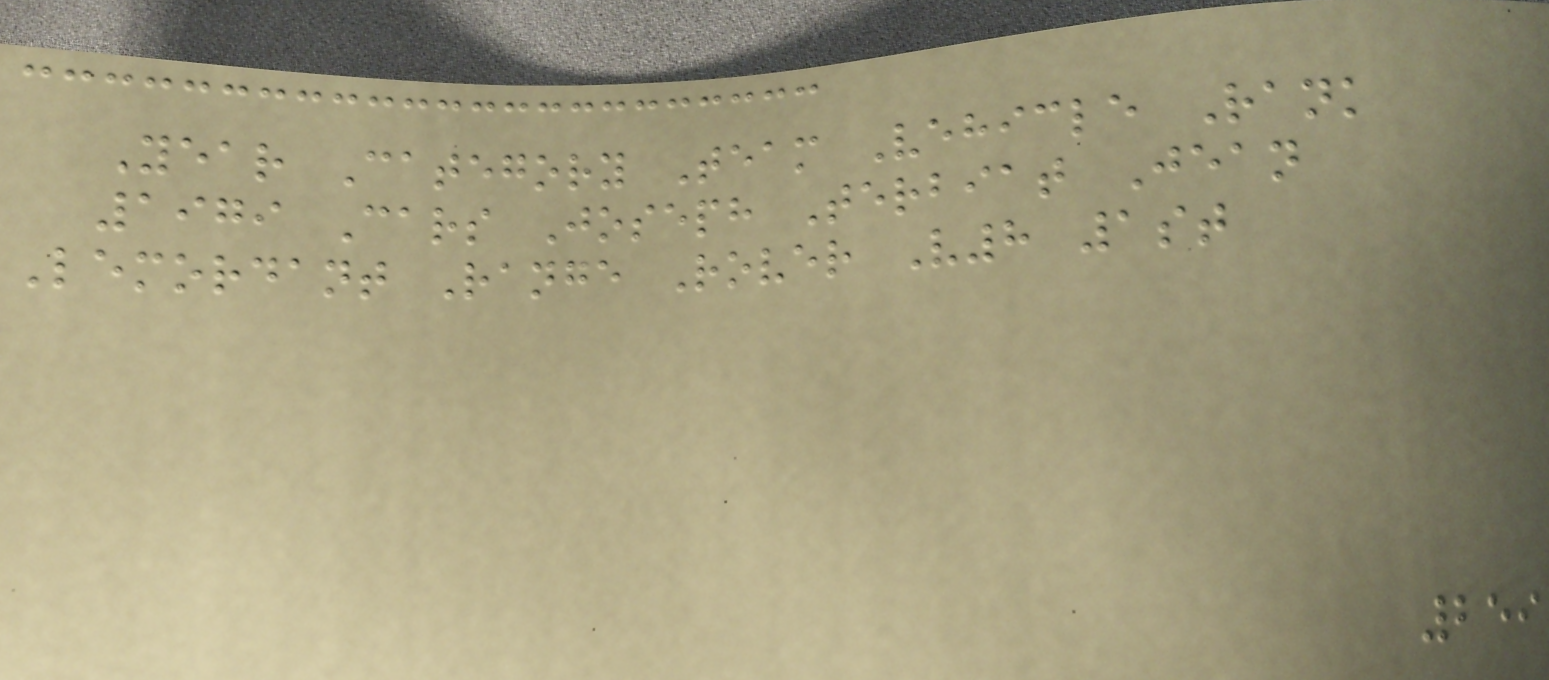Year Category Team Vehicle Rank
1979 Cars Joseph Terbiat Jean
Lemordant Range Rover V8 1st
259
